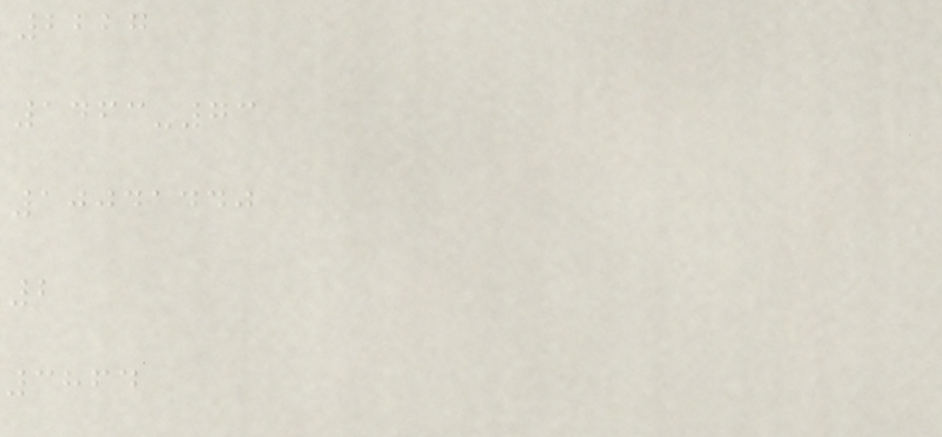2227
1463-73
10041440
2
3864
